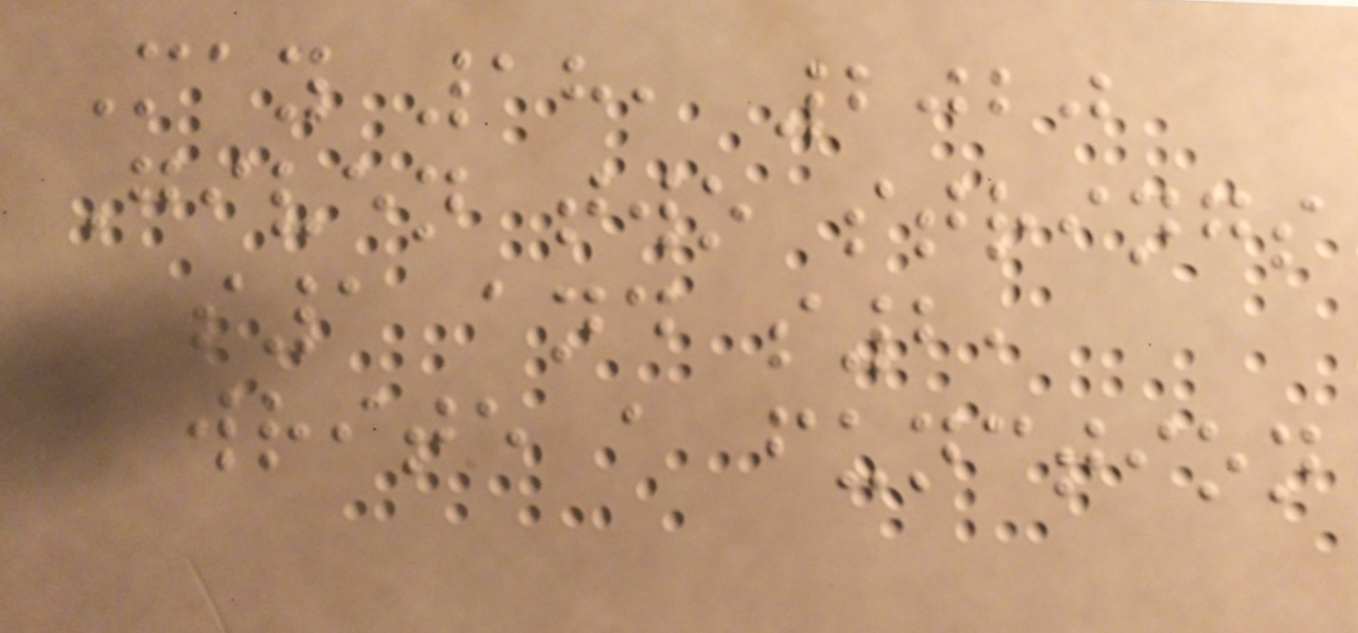May 18, 2020
Given two strings
s1 and s2,
write a function
